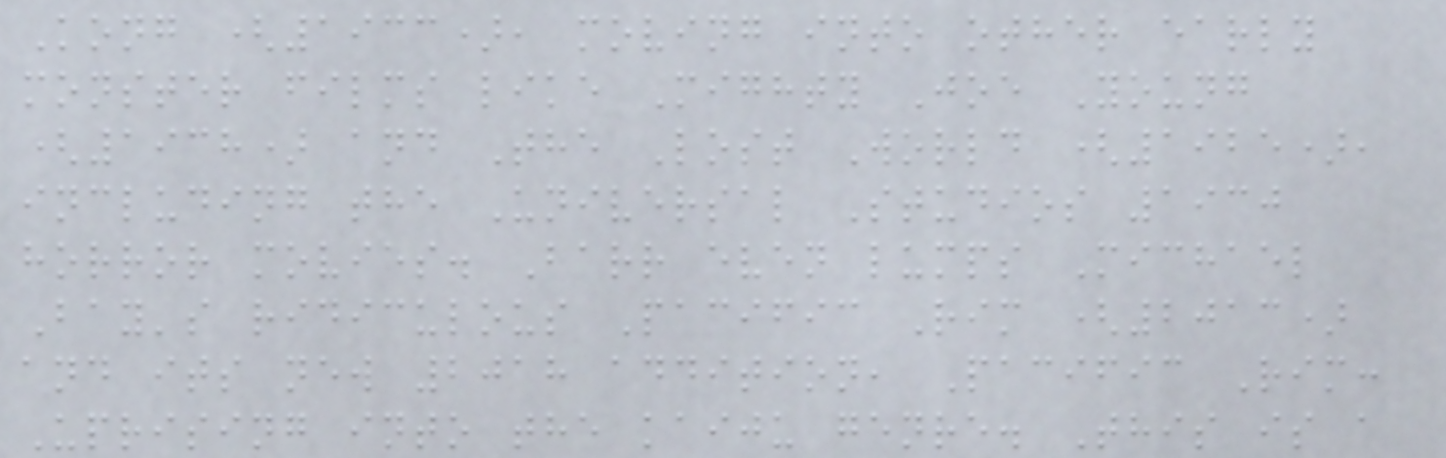Kong (1933), moving into other early
monster films like Mighty Joe Young
(1938) and The Lost World (1925),
including the Universal Studios 1930
horror movies. Barr even lumps Michael
Bay's ridiculous Pacific Rim (2013)
and its new 2018 addition, Pacific Rim:
Uprising into the kaiju genre. This is a
